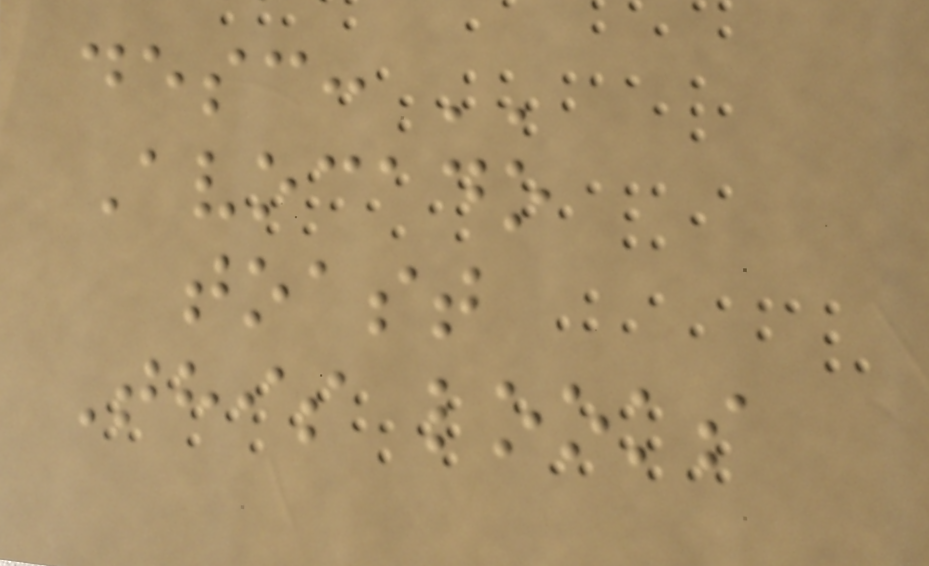desc: ''
Avocado
toast
This looks
